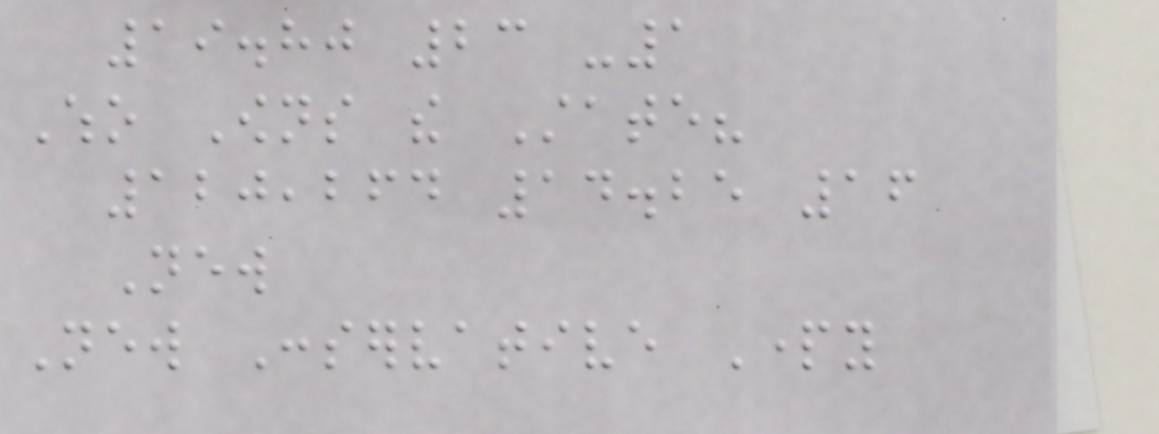19.80 23 -1
Who Owns the State?
120,264 14.25 16
New
New Conservative Party
